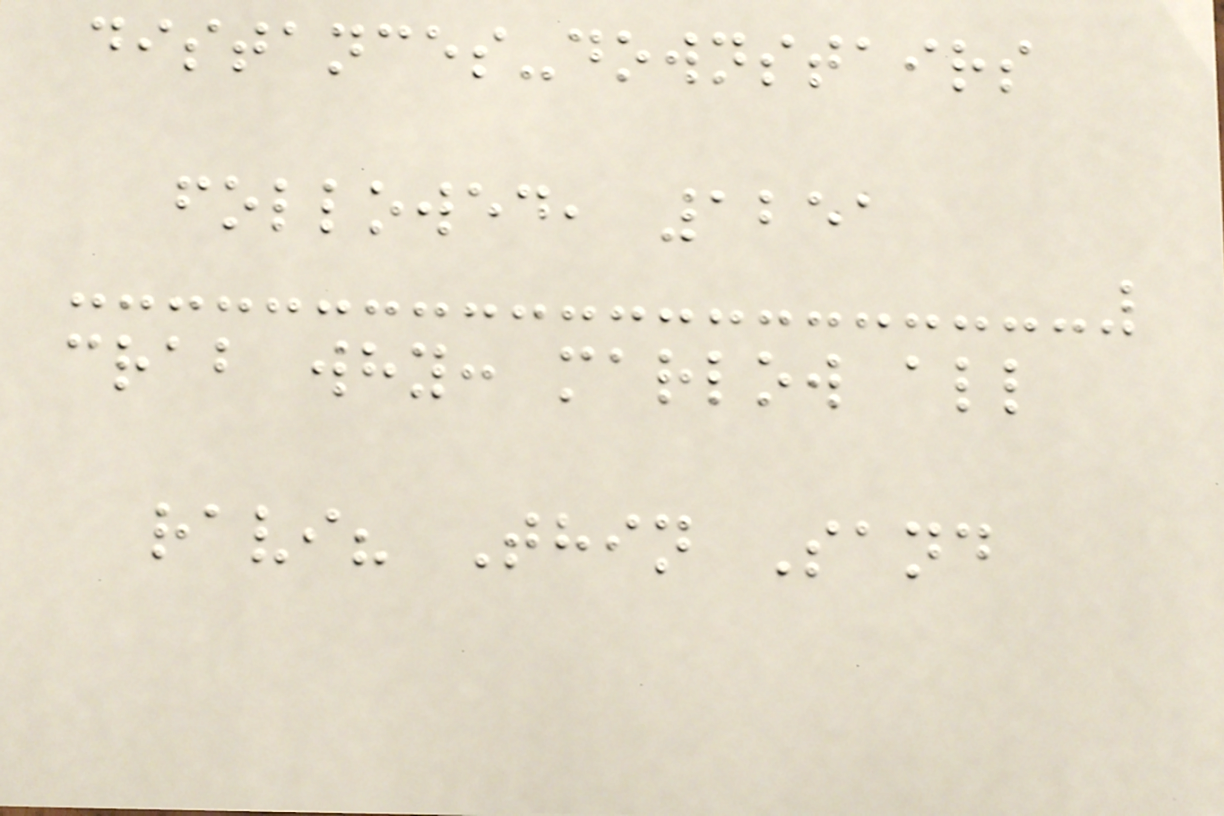distances-downstairs
followed, 1251
crab why: marlow all
ravi? Thin Sand
